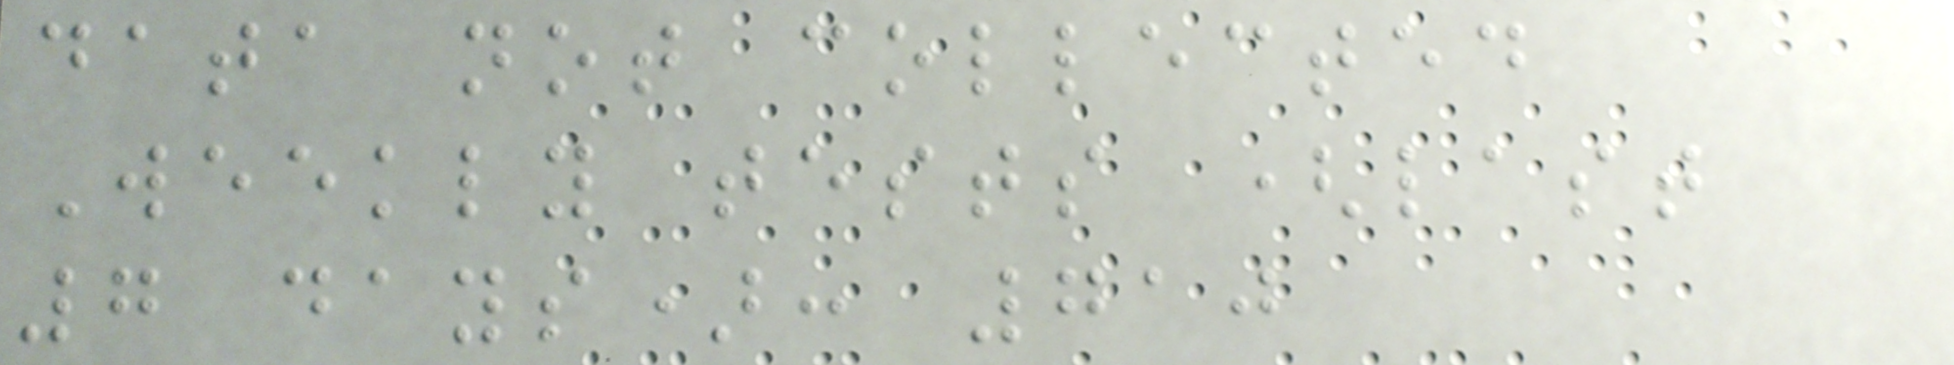data not collected
Weekly tests (last
7 days): 710
